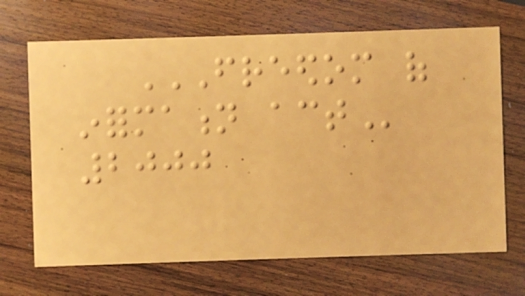FREEDOM OF
INFORMATION ACT
2000
